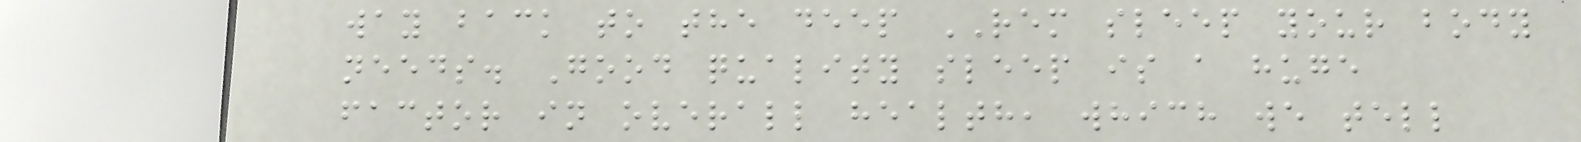way back to the deep REM sleep your body
needs. Good quality sleep is a huge
factor in overall health, which we tell
